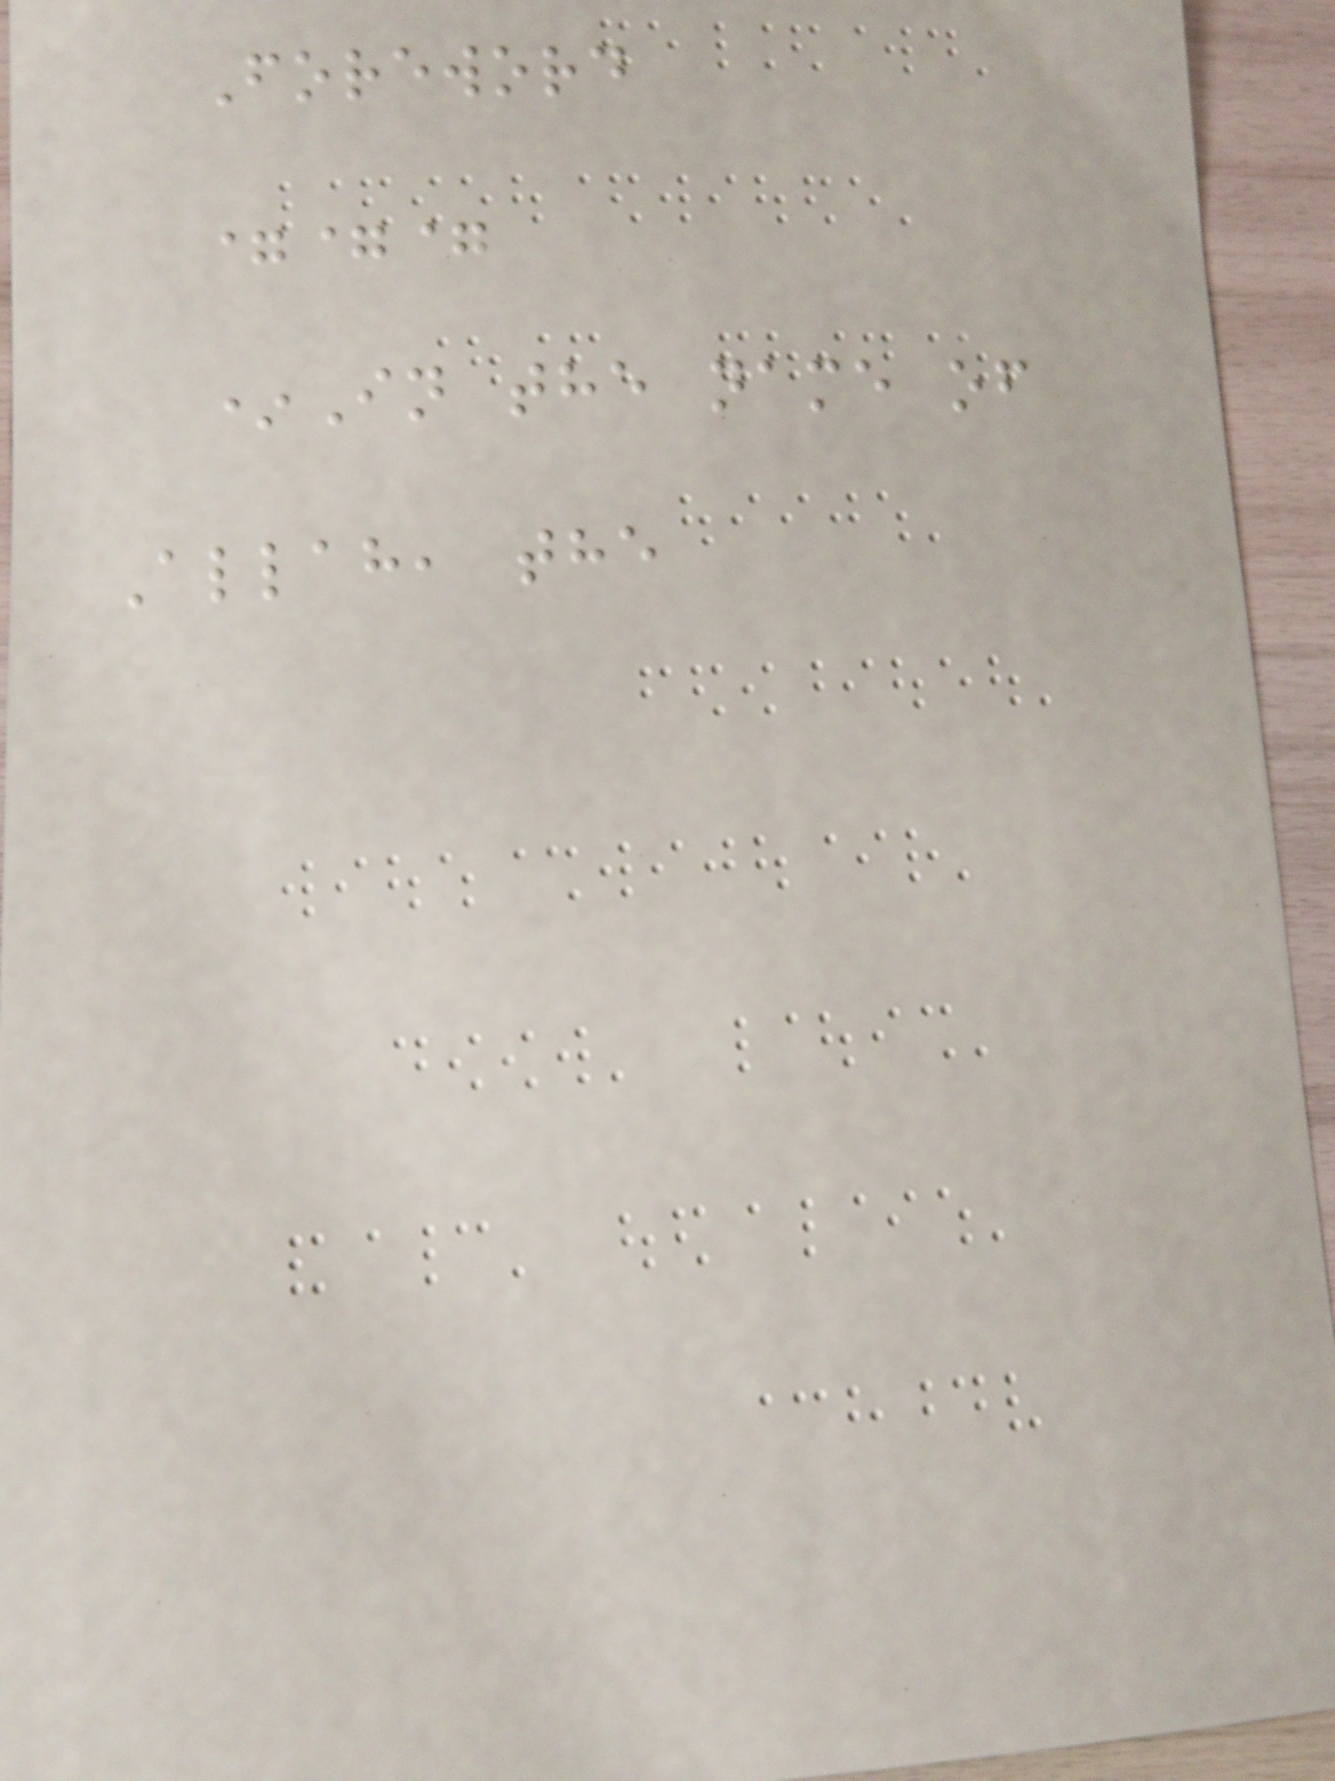Foreword
===
*In the name of
Allah, the
